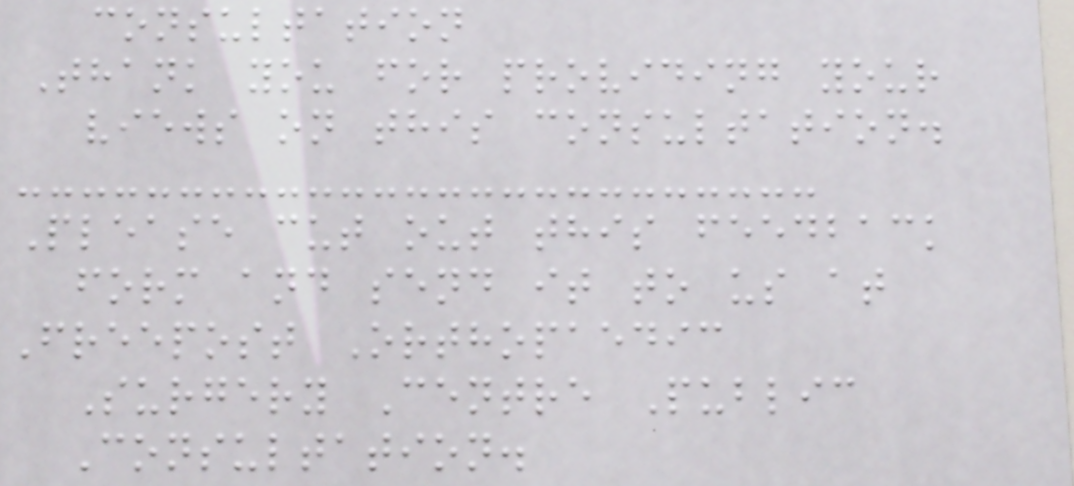consultation
Thank you for providing your
views on this consultation.
Please cut out this feedback
form and send it to us at
Freepost Orthopaedic
Surgery Centre Public
Consultation.
